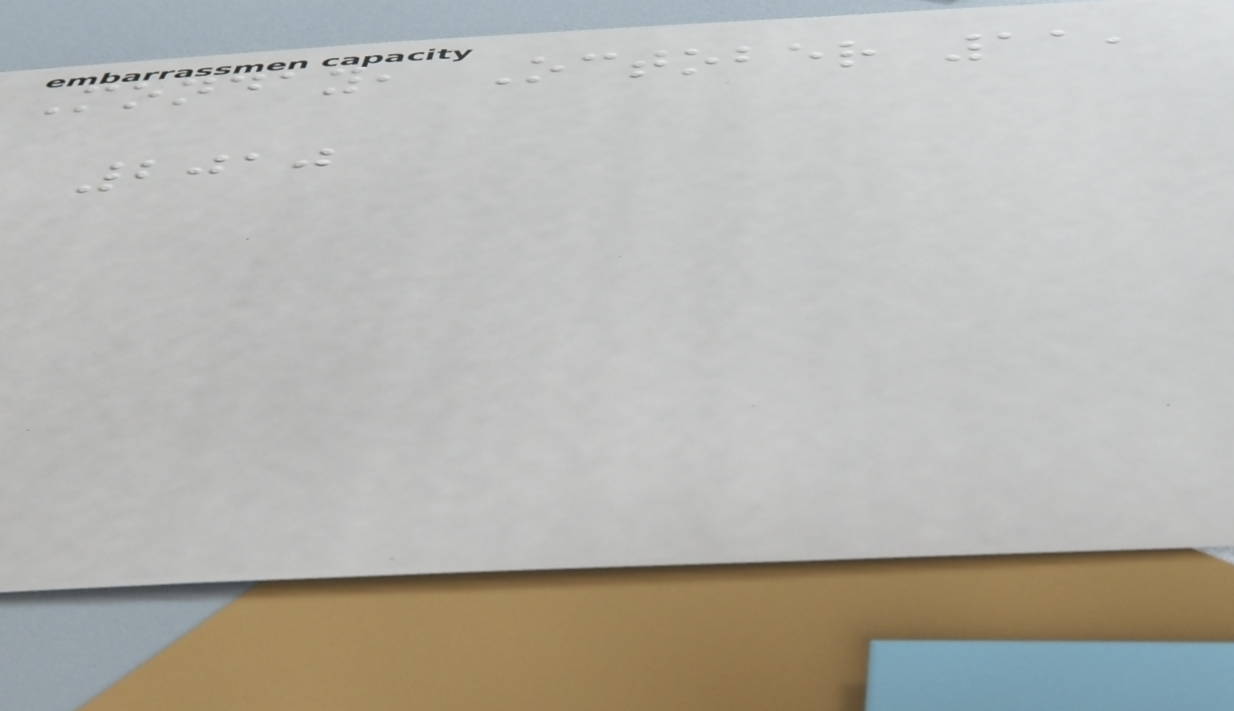Monday, October 11,
2010
